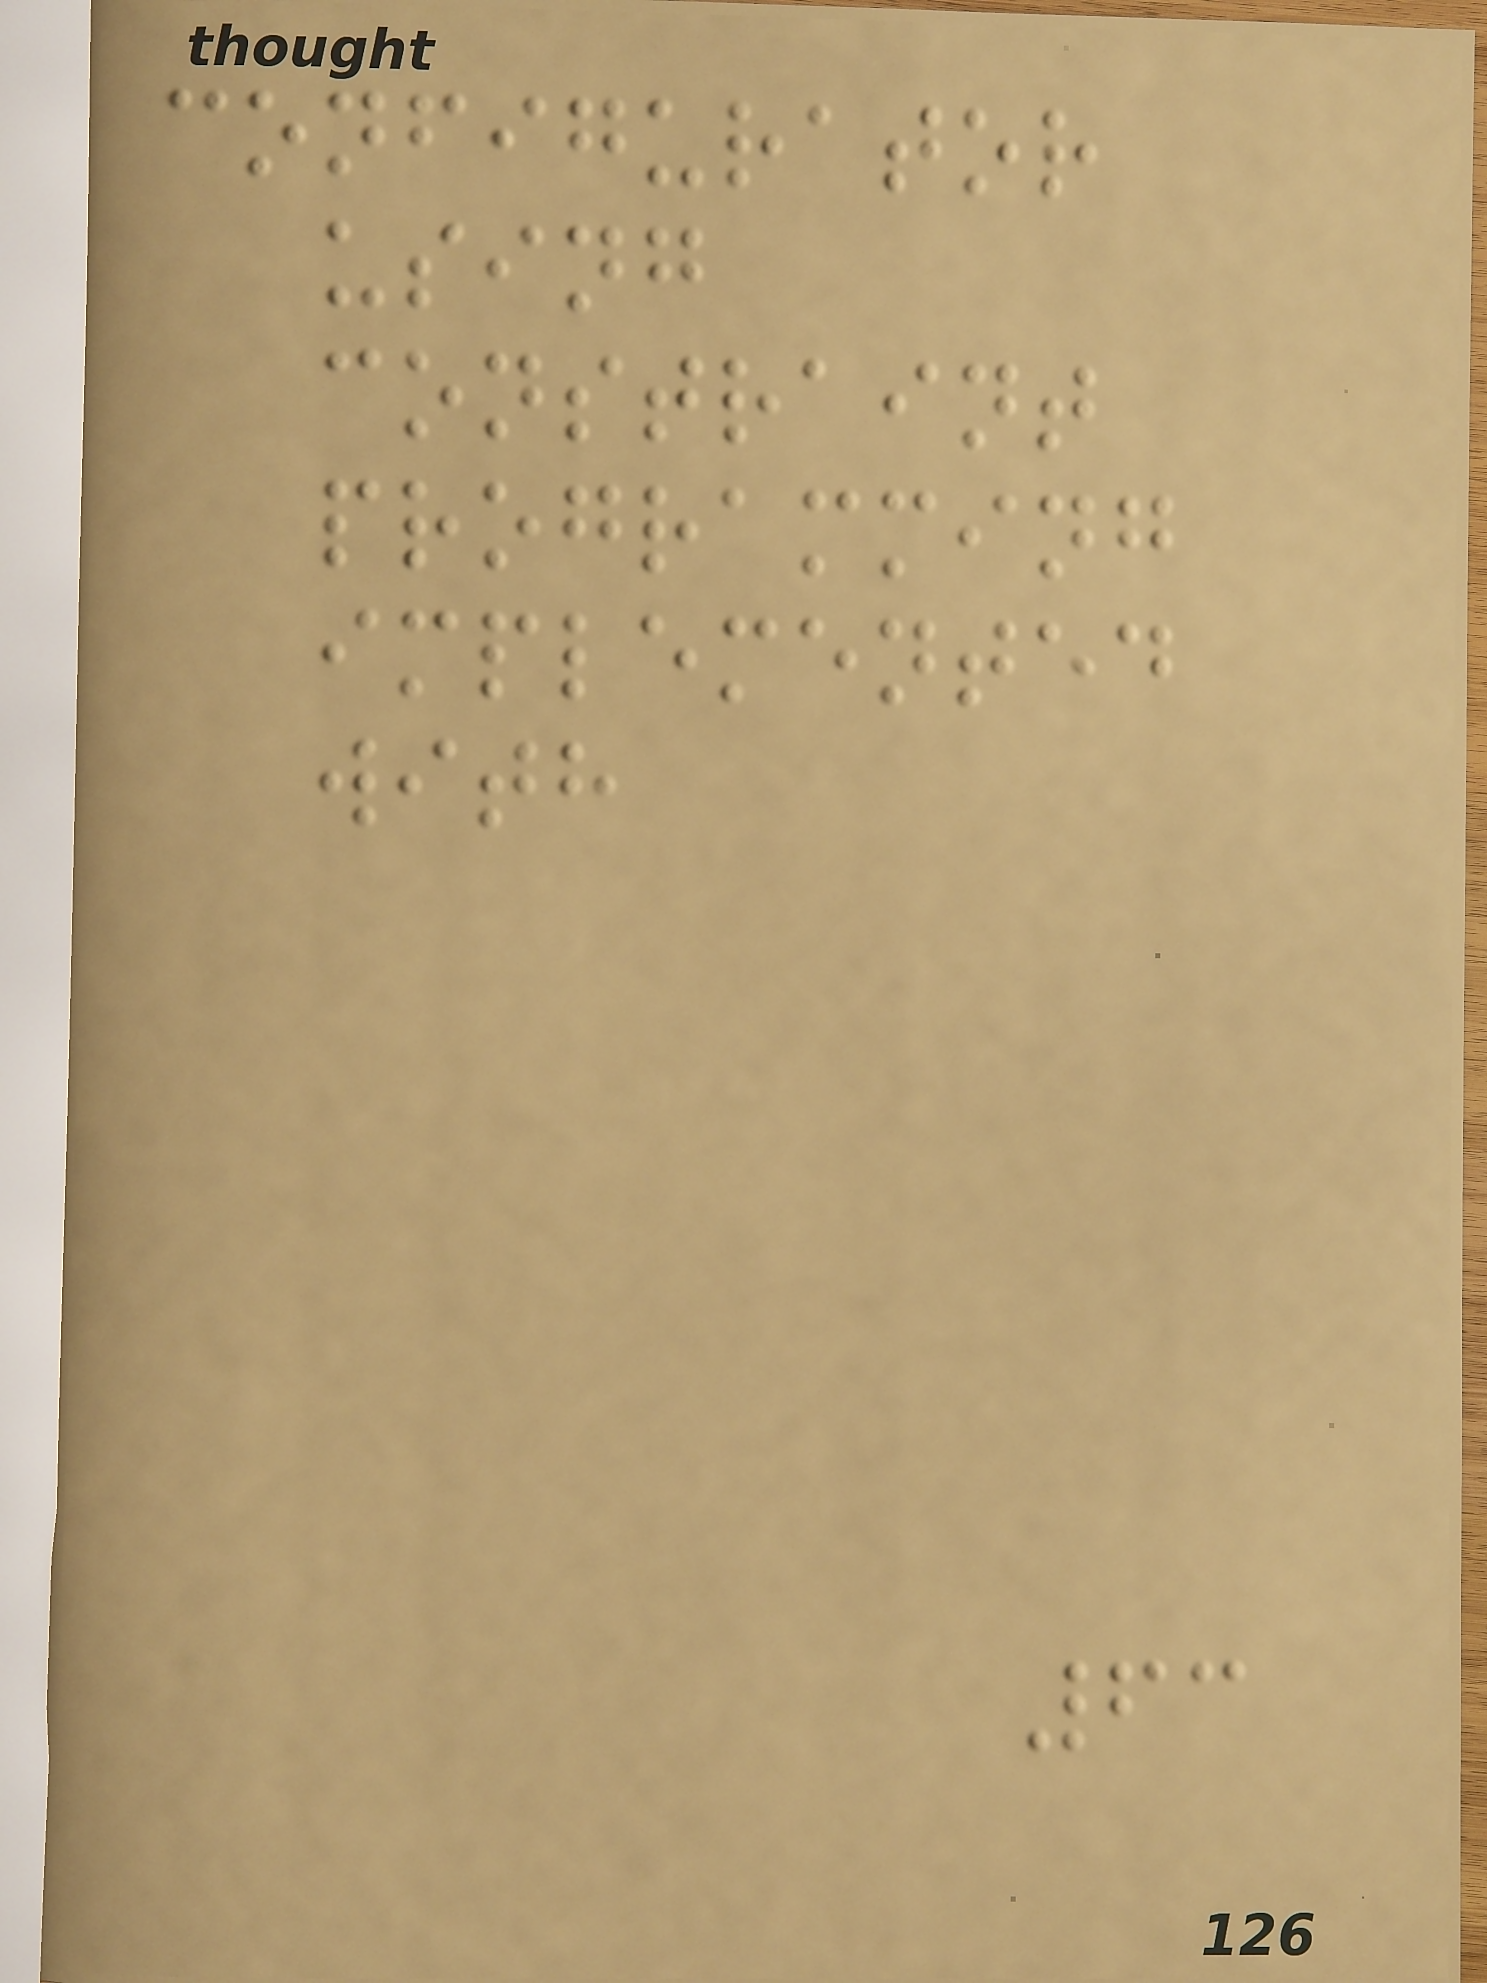configurator
using
constraint
programming
implemented
with
63
